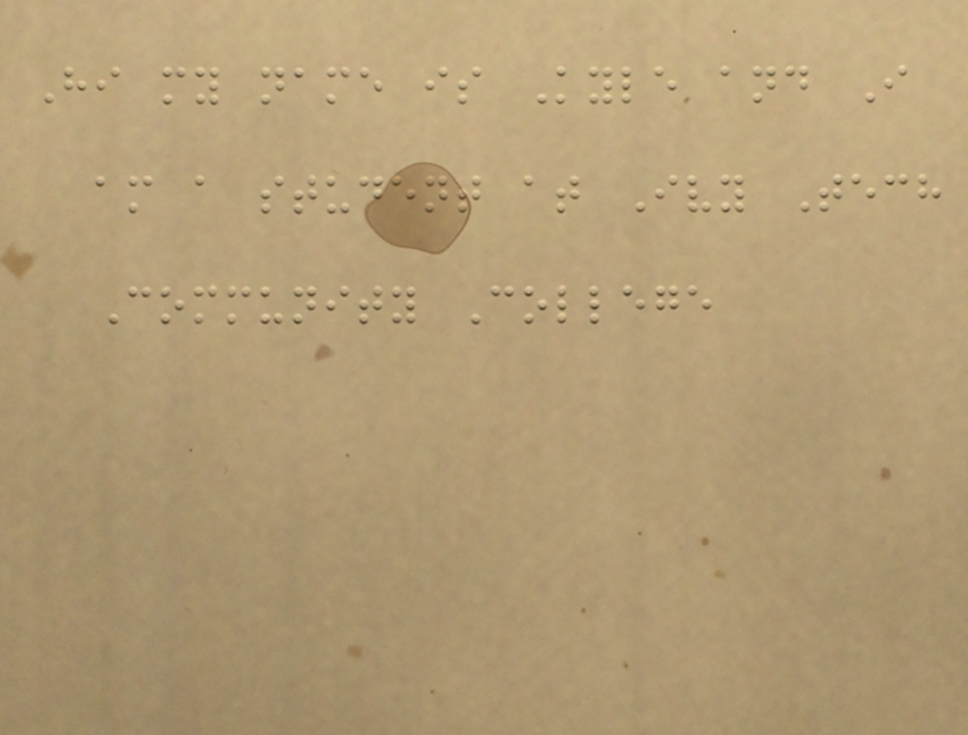Hi my name is Kyle and I
am a student at Ivy Tech
Community College
